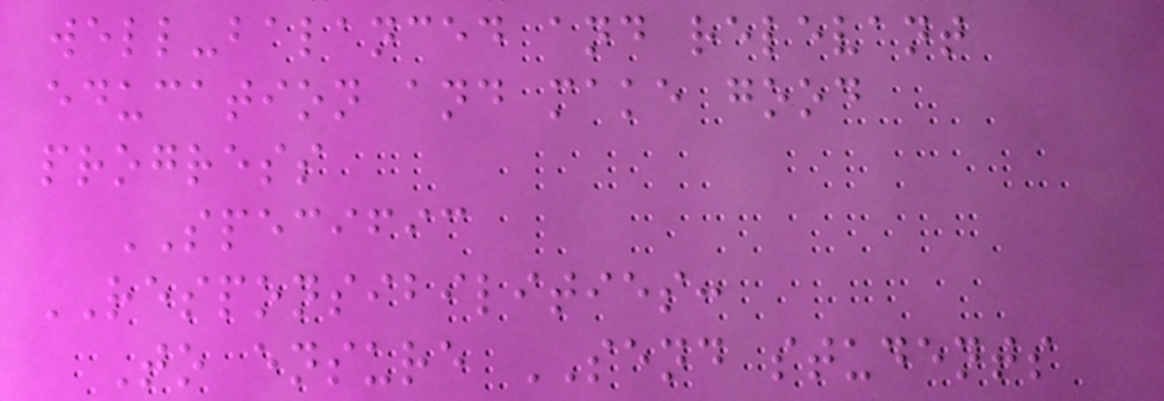well-balanced and relevant
education and make good
progress
SPECIFIC
RESPONSIBILITIES:
To ensure SEND students
